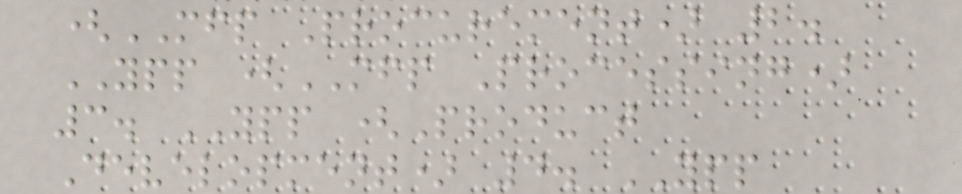(MFP Procurement) 2.
YPP (MFP Processing)
3. YPP (Product
Development) 4. YPP
